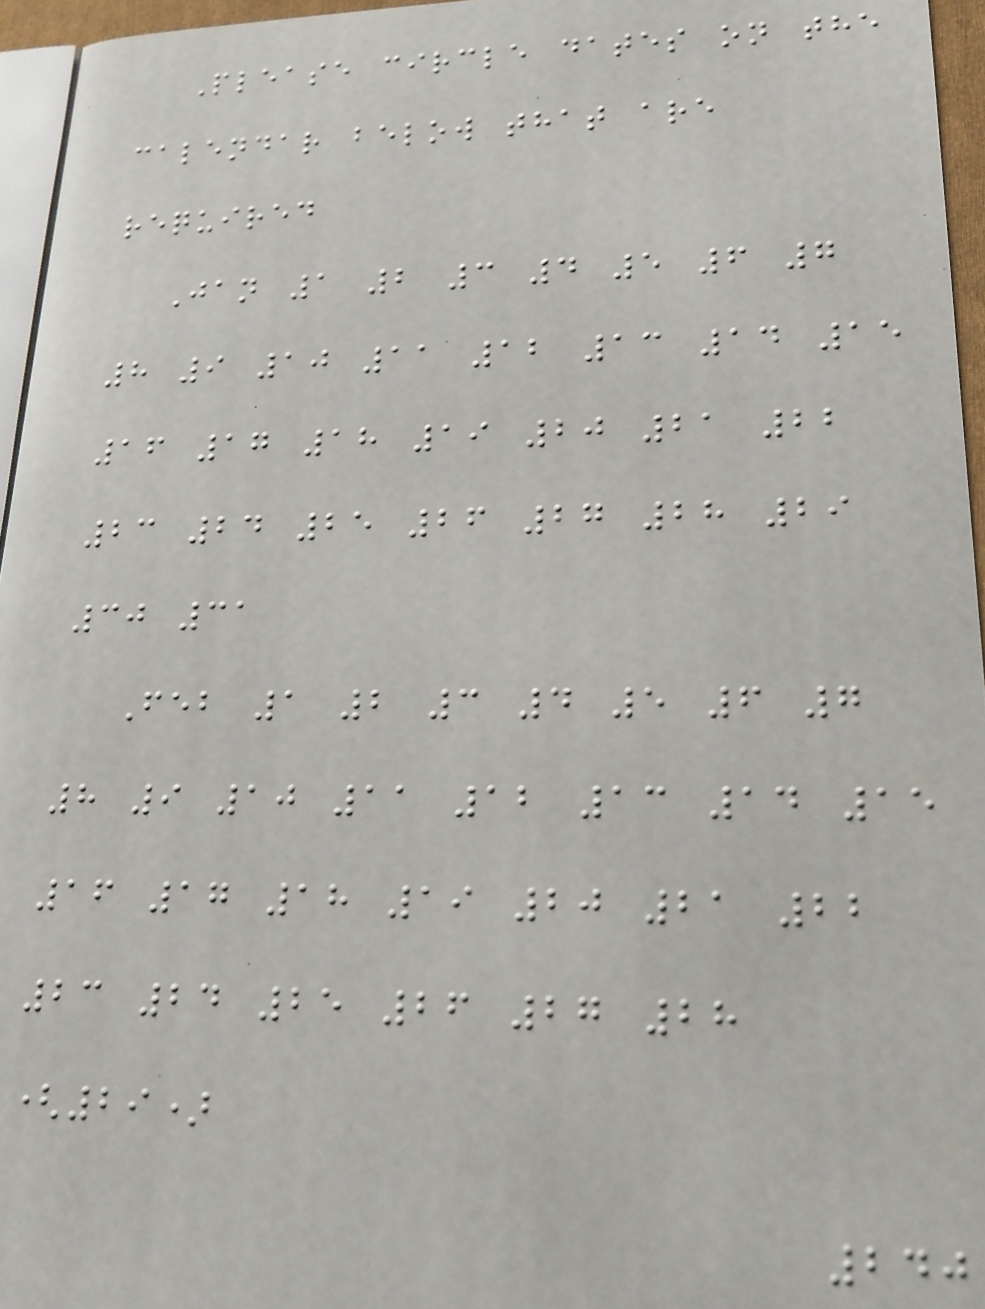Please circle dates on the
calendar below that are
required
Jan 1 2 3 4 5 6 7
8 9 10 11 12 13 14 15
16 17 18 19 20 21 22
23 24 25 26 27 28 29
30 31
Feb 1 2 3 4 5 6 7
8 9 10 11 12 13 14 15
16 17 18 19 20 21 22
23 24 25 26 27 28
(29)
240
